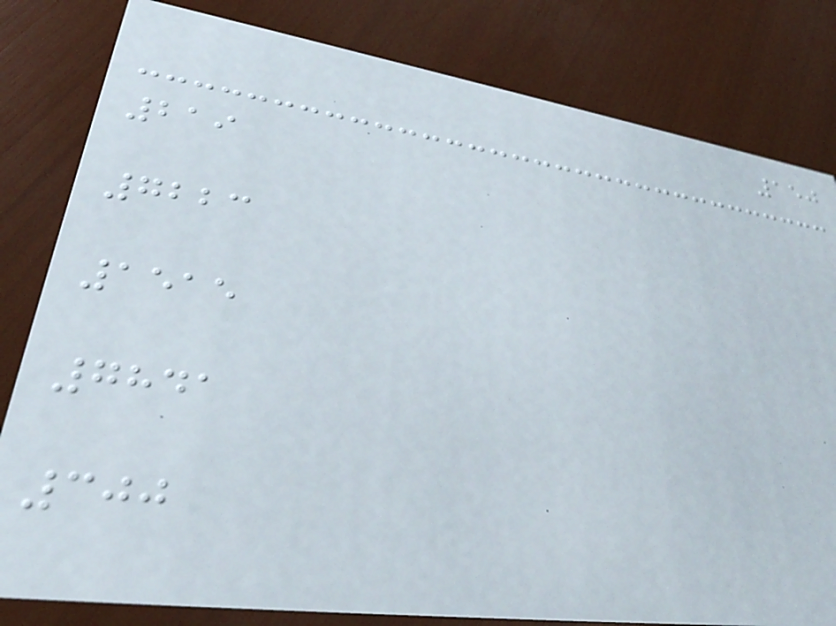150
219
7223
1515
7841
300
